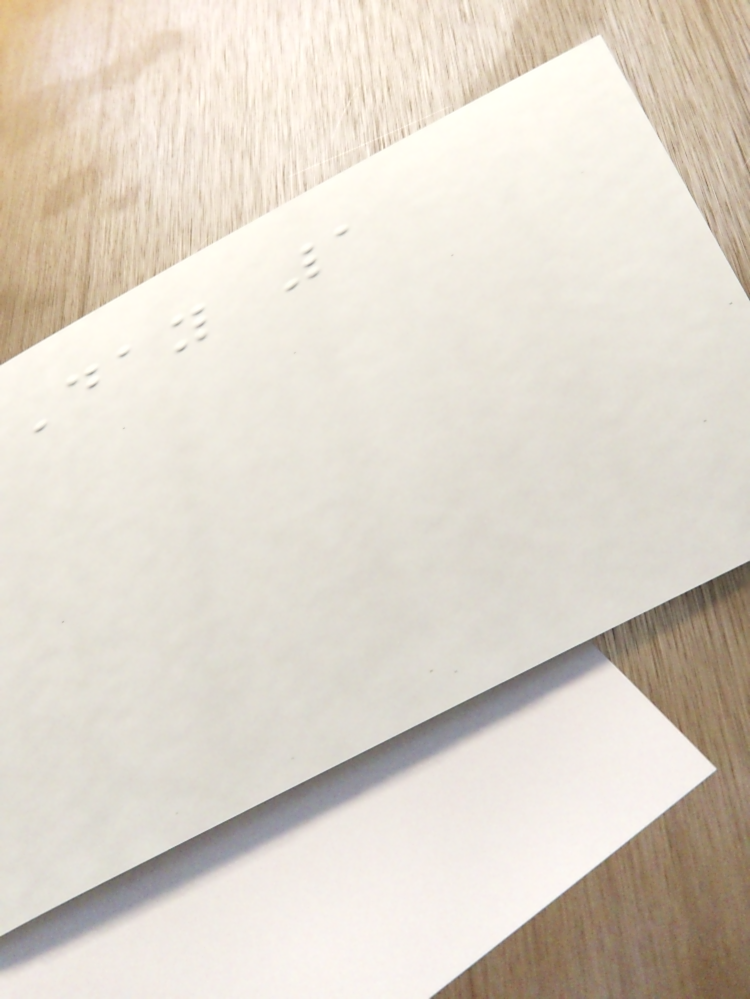Day 1
